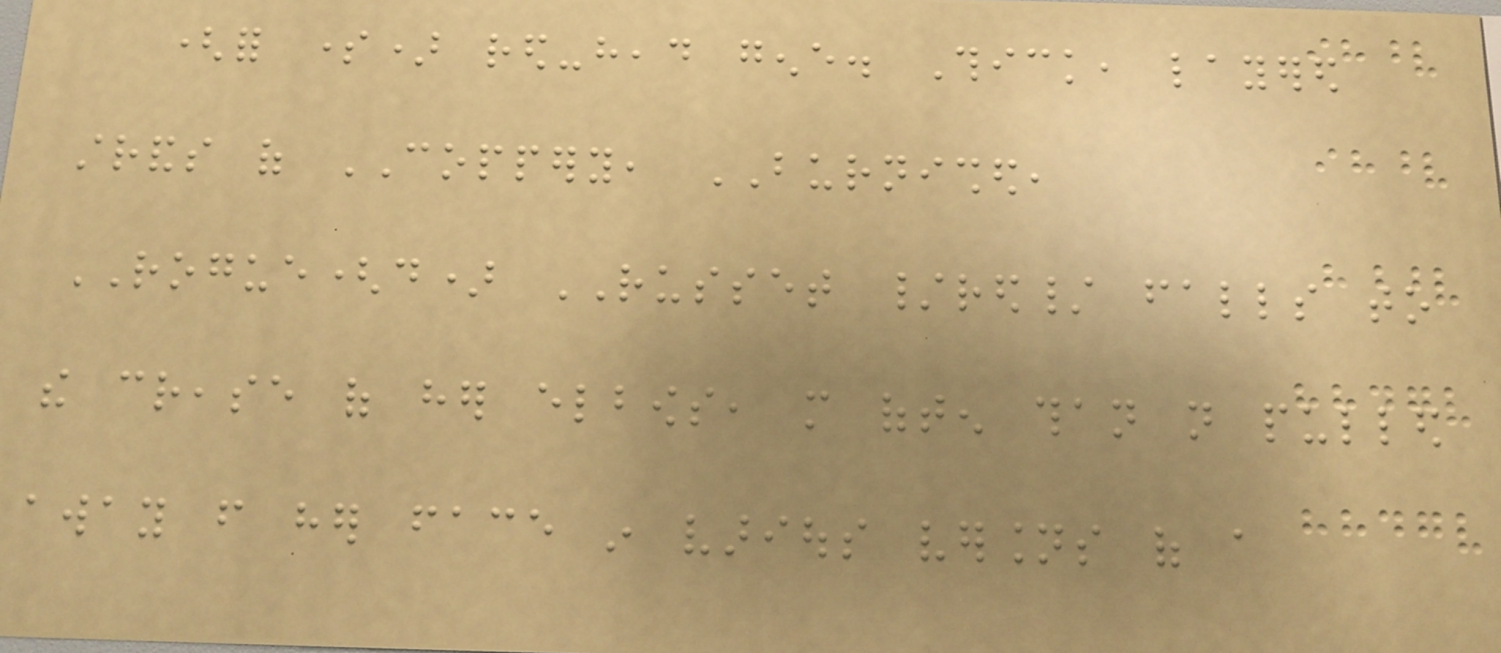(for some) red-head gene. Thick, layered
strands of COPPERY, BURNISHED,
ROGUE(d) RUSSET /red/ falls to
the crease of her elbows, more often than not pulled
away from her face in various versions of a
